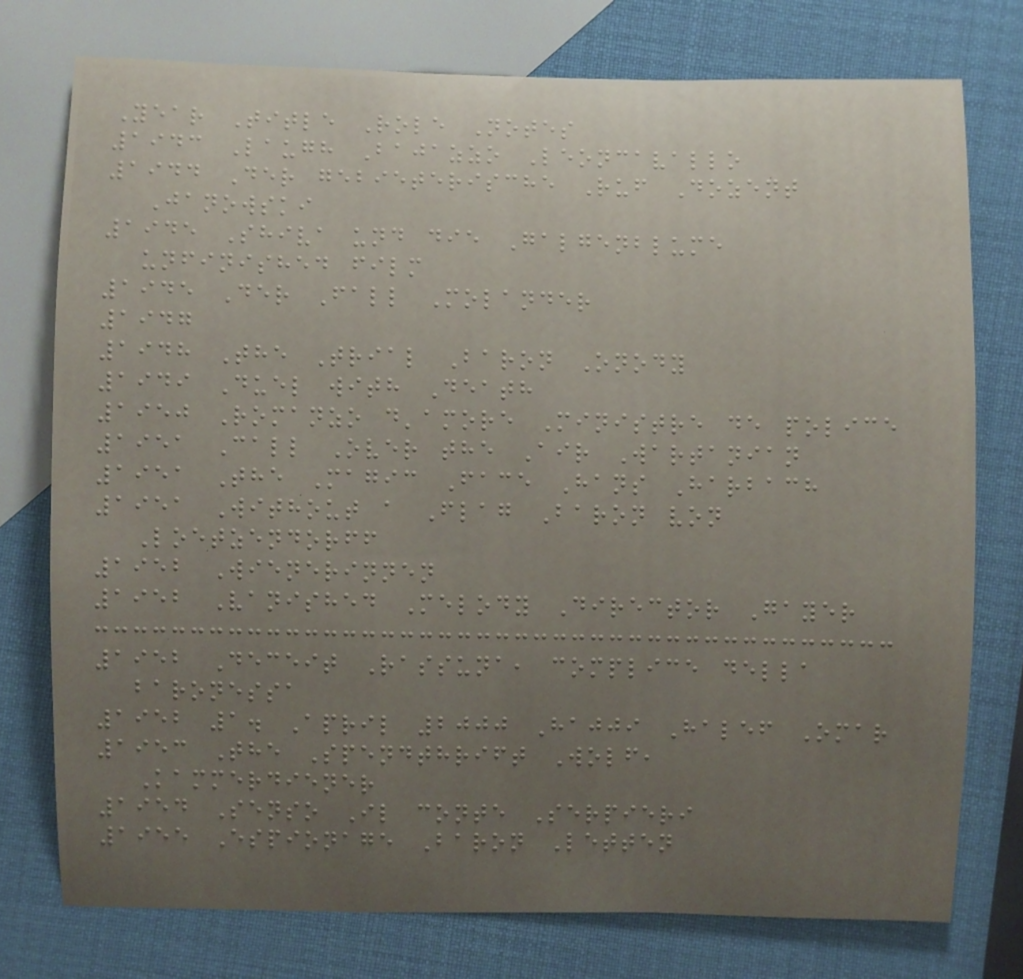Year Title Role Notes
1943 Laugh Bajazzo Leoncavallo
1944 Der gebieterische Ruf Dozent
Janowski
1945 Shiva und die Galgenblume
unfinished film
1945 Der Fall Molander
1947
1948 The Trial Baron Onody
1949 Duel with Death
1950 Romanzo d'amore Ministre de police
1951 Call Over the Air Wartanian
1951 The Magic Face Hans Harbach
1951 Without a Flag Baron von
Loetzendorff
1952 Wienerinnen
1952 Vanished Melody Director Gayer
1952 Deceit Rassuna, complice della
baronessa
1952 1. April 2000 Hajji Halef Omar
1953 The Spendthrift Wolf,
Kammerdiener
1954 Senso Il conte Serpieri
1955 Espionage Baron Letten
